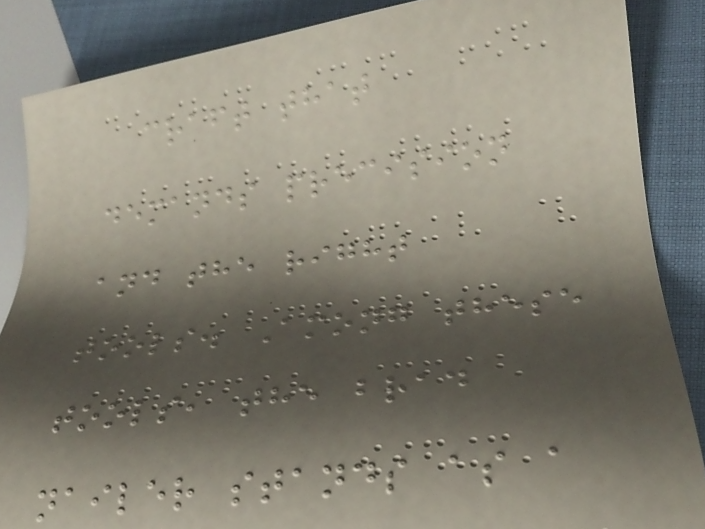craft that
demands precision
and the right
tools. Among these
tools, the brad
nailer stands as a
